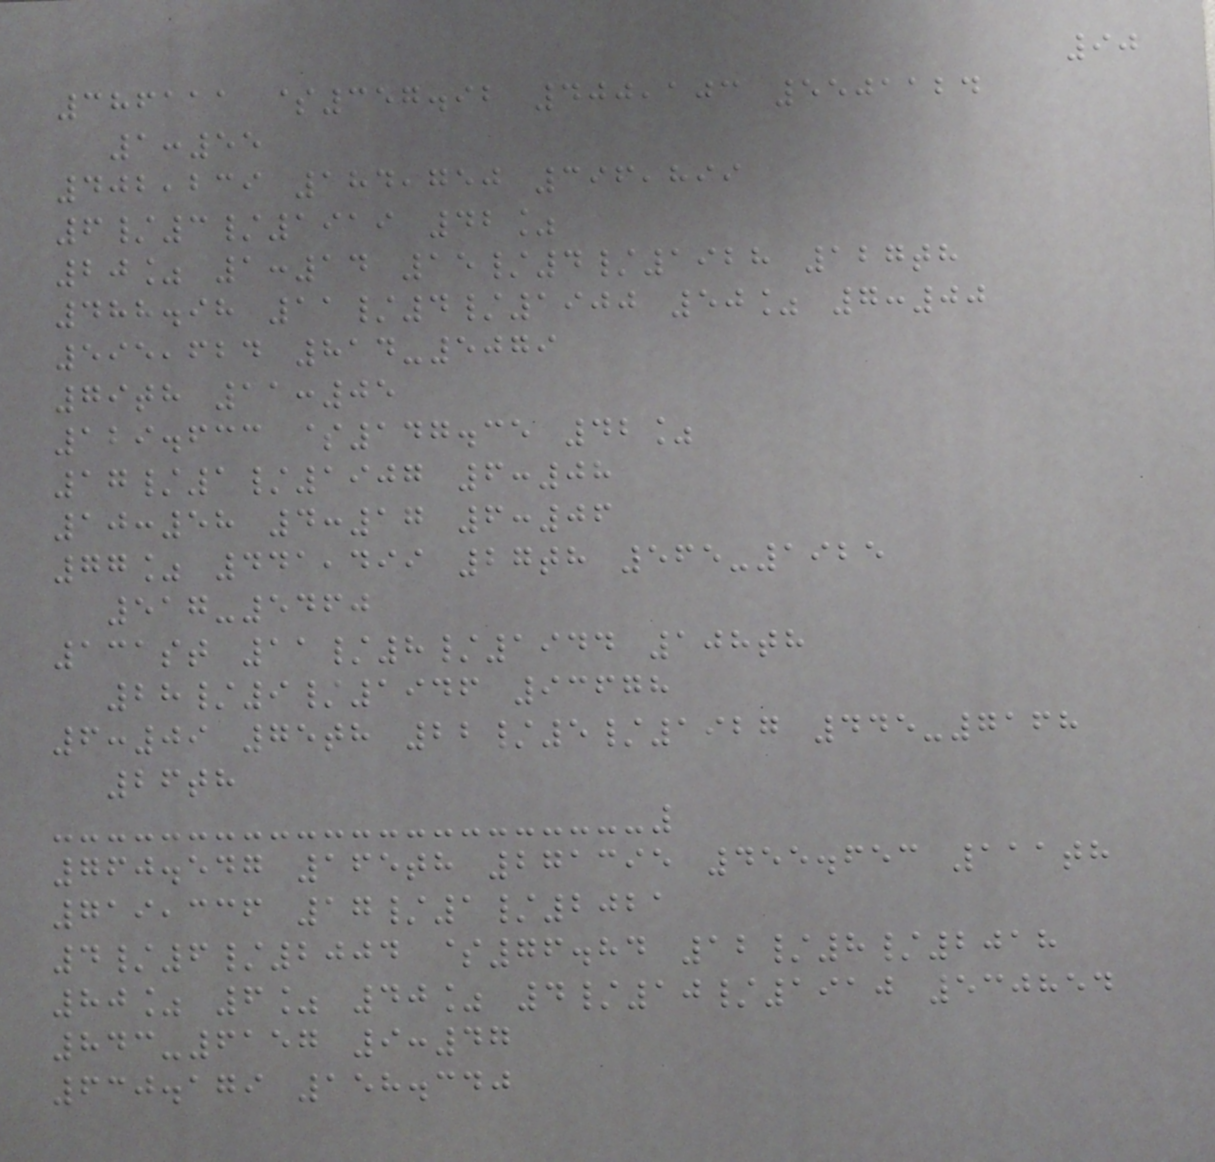90
386111 $357.92 400,103 5501124
1:55
402,239 184,750 396,899
6/3/1919 42%
20% 1:14 15/4/1928 127th
488.98 11/4/1900 50% 7:00
595,624 814-5079
79th 11:05
129.633 $147.35 42%
17/1/1907 6:08
10:58 4:17 6:06
77% 441,499 27th 565-1925
517-5460
131st 11/8/1944 108th
28/9/1946 93678
6:09 75th 22/5/1927 445-7168
26th
760.547 165th 271395 455.653 111th
719,336 17/1/2021
4/6/2004 $76.84 12/8/2018
80% 6% 40% 4/10/1910 530854
843-6157 9:47
630.179 158.340
